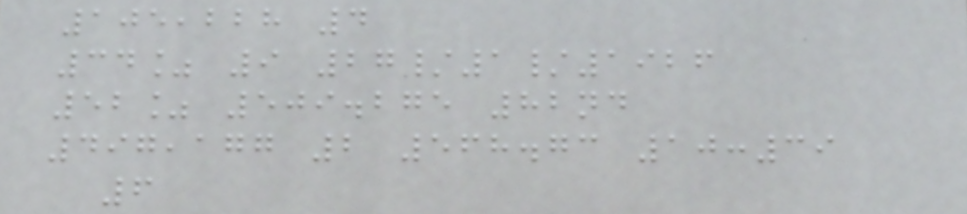105,228 4
34% 9 27/1/1926
52% 509.275 82nd
497,177 2 568.73 10:39
6
